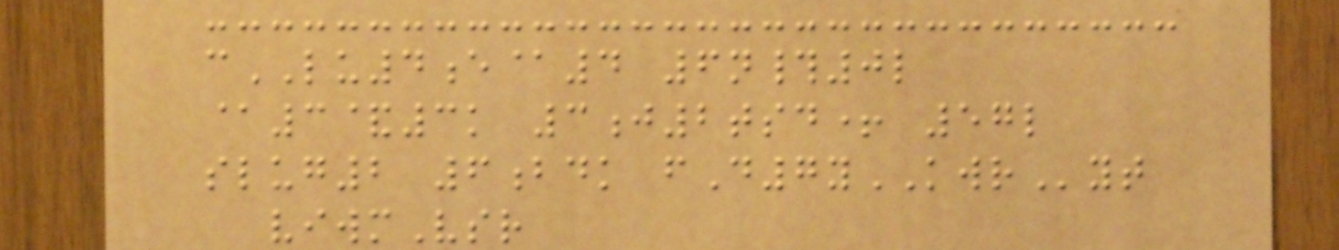cLU4e@4 6n#0l
@3&3k 3j2tsd+ 57l
slug2 6bdk fD7yKWRyt
viwmVsr
